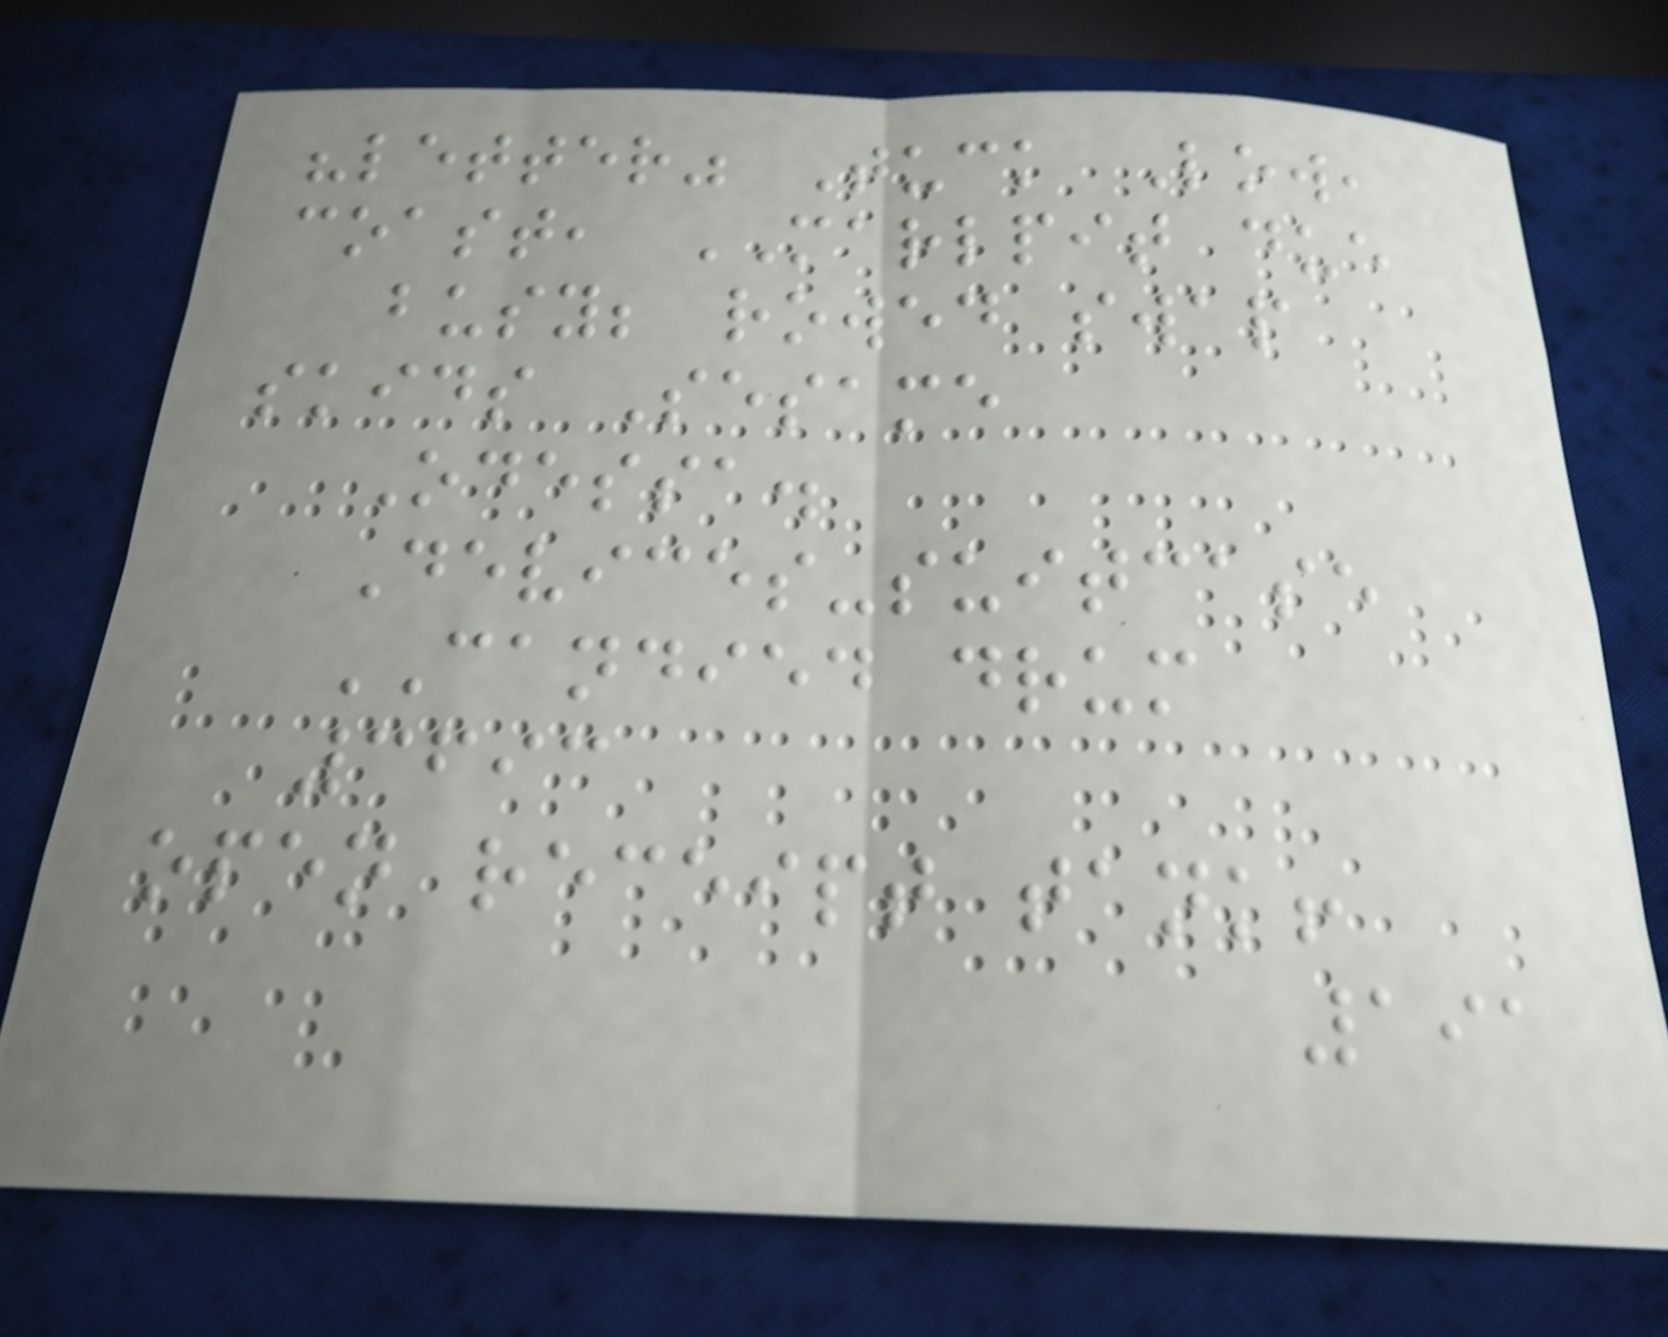"letter" Tuck Low,
coast, MARLPIT due
busy; rowed swap
skids Sesame
Odessa.
Devices-suitcase
CANDIED drum
3693
open receipt tank!
191
